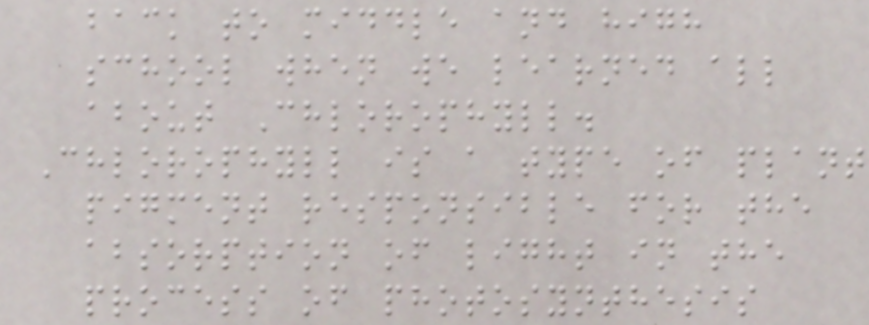back to middle and high
school when we learned all
about Chlorophyll.
Chlorophyll is a type of plant
pigment responsible for the
absorption of light in the
process of photosynthesis
